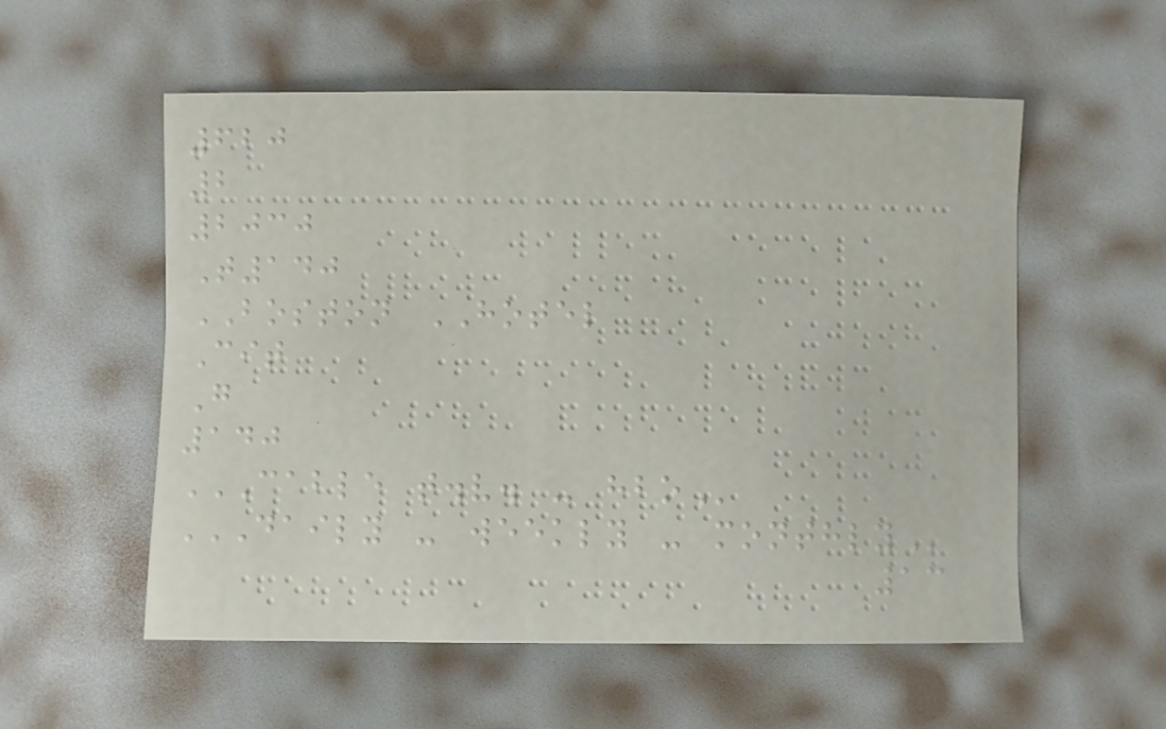620
2
2030
T140
BOSTON HOTEL
Cit
G
140
CABLE T.V. - HBO
DAILY - WEEKLY - MONTHLY
13
